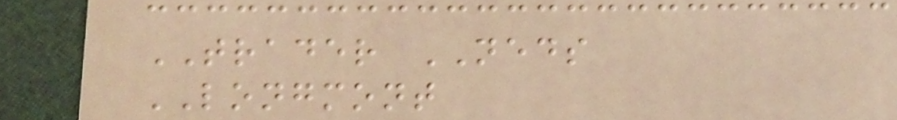TRADER NEDS
LONGMONT
